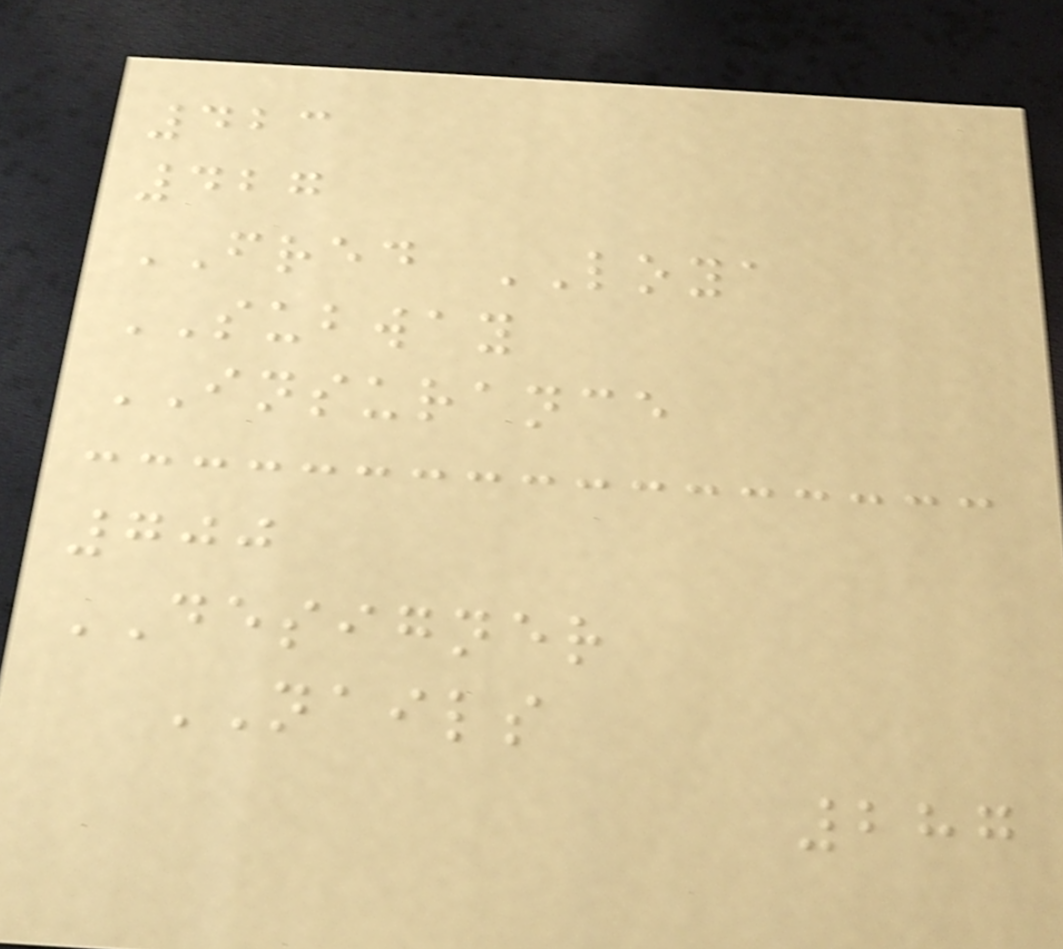423
427
FRED LOYA
SUBWAY
INSURANCE
700
DESIGNER
NAILS
287
